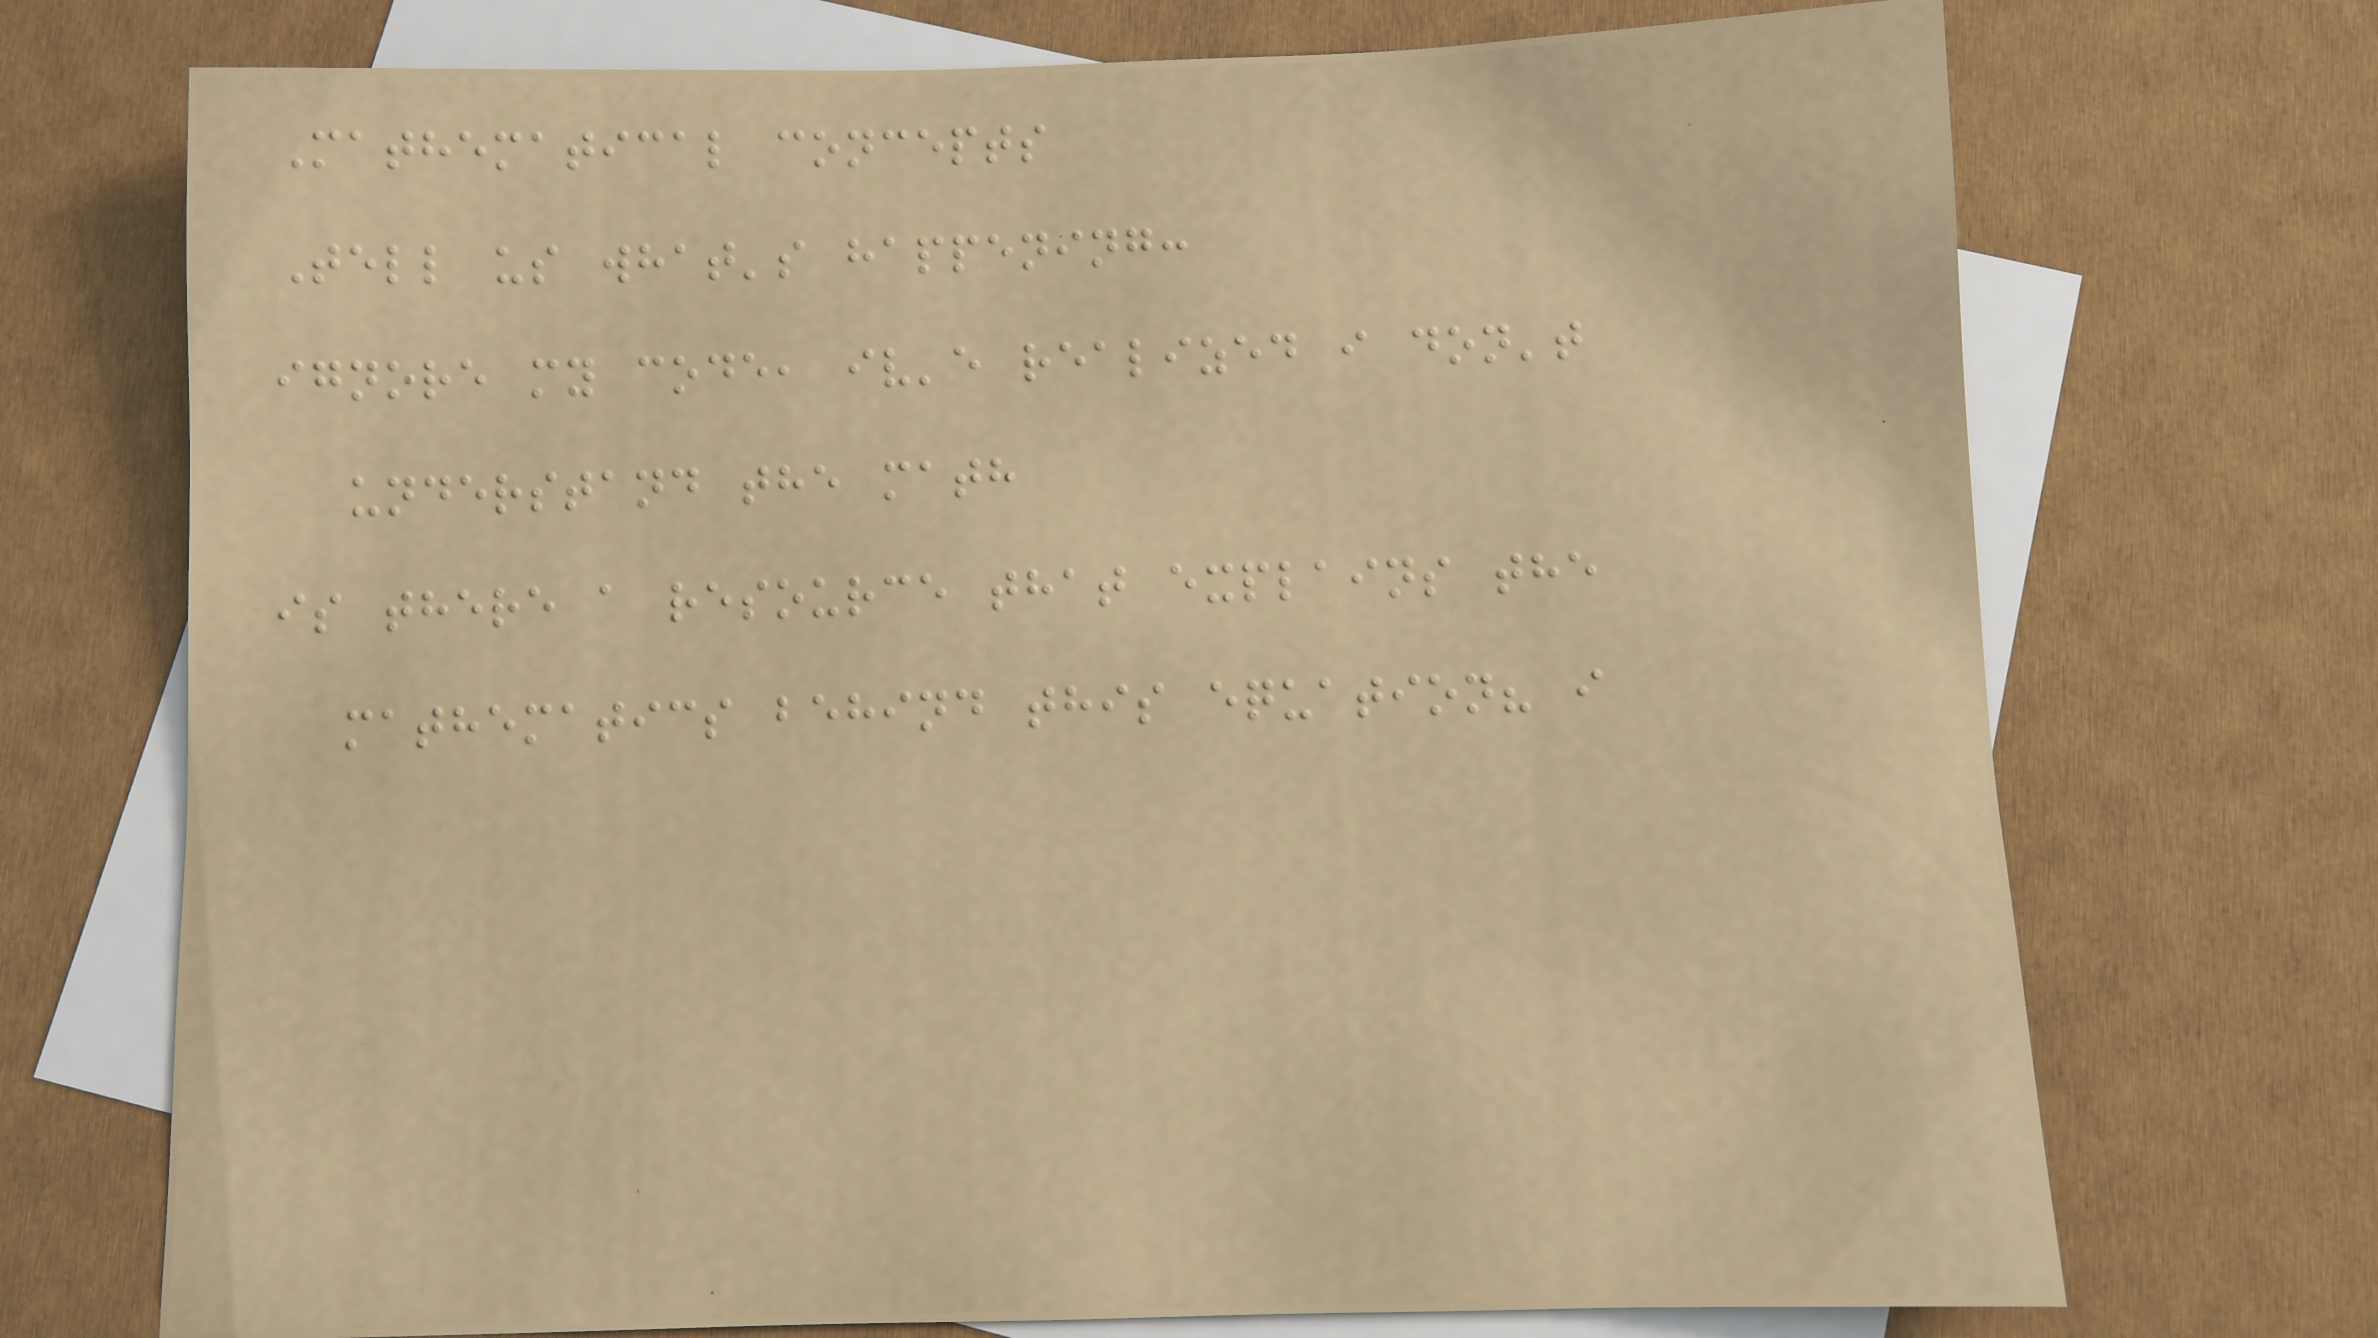Mathematical concepts
Tell us what's happening:
ignore my code, iv'e realized i don't
understand the math
is there a resource that explains the
mathematics behind this equation? i
